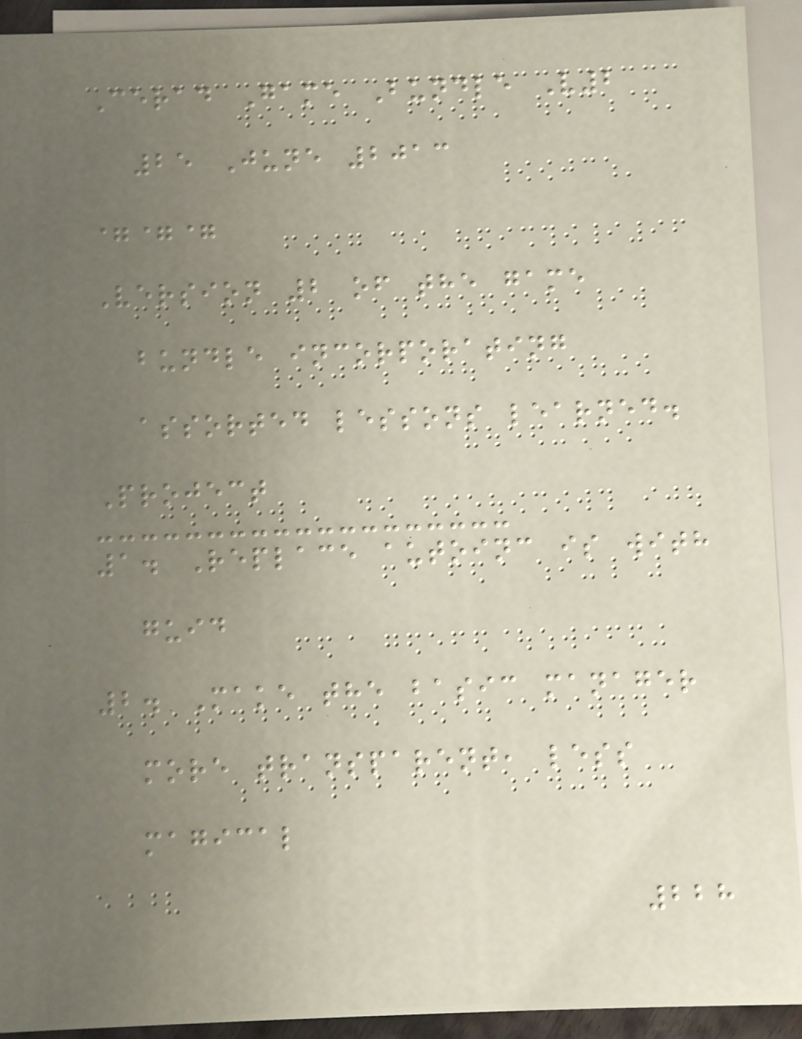Cerad Game Bundle V2
25 June 2013
===
Version 2 of the game
bundle incorporating
assorted lessons learned.
Project
1. Replace autoinc is with
guid
2. Make the basic manager
more transparent, less
magical
228
